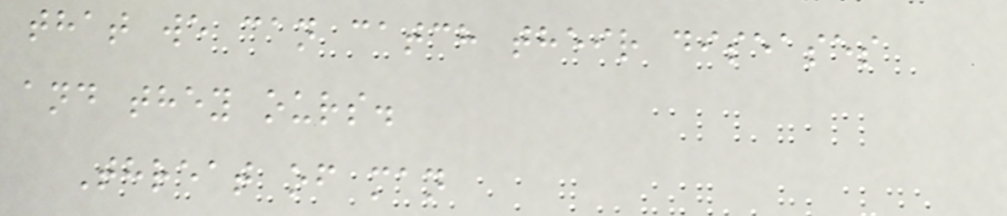that we can catch their diseases
and they ours.
Threat of man
